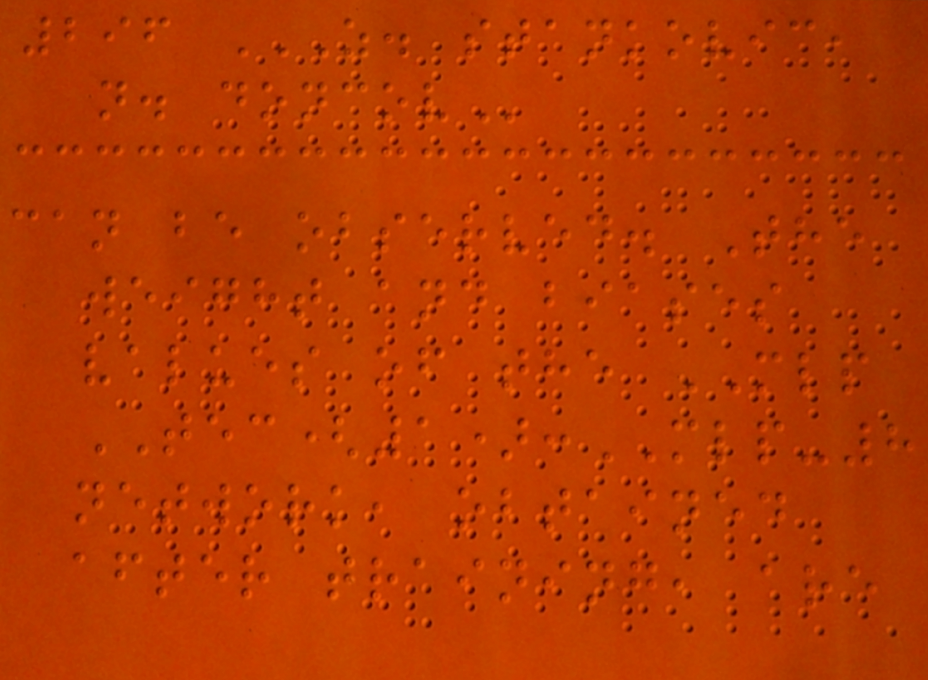296 Z. STANKOVIC,
N. DONCOV
can be observed. The
weight and biases
values of the MLP
TEC(1):MLP-8
network, obtained
after training, are
